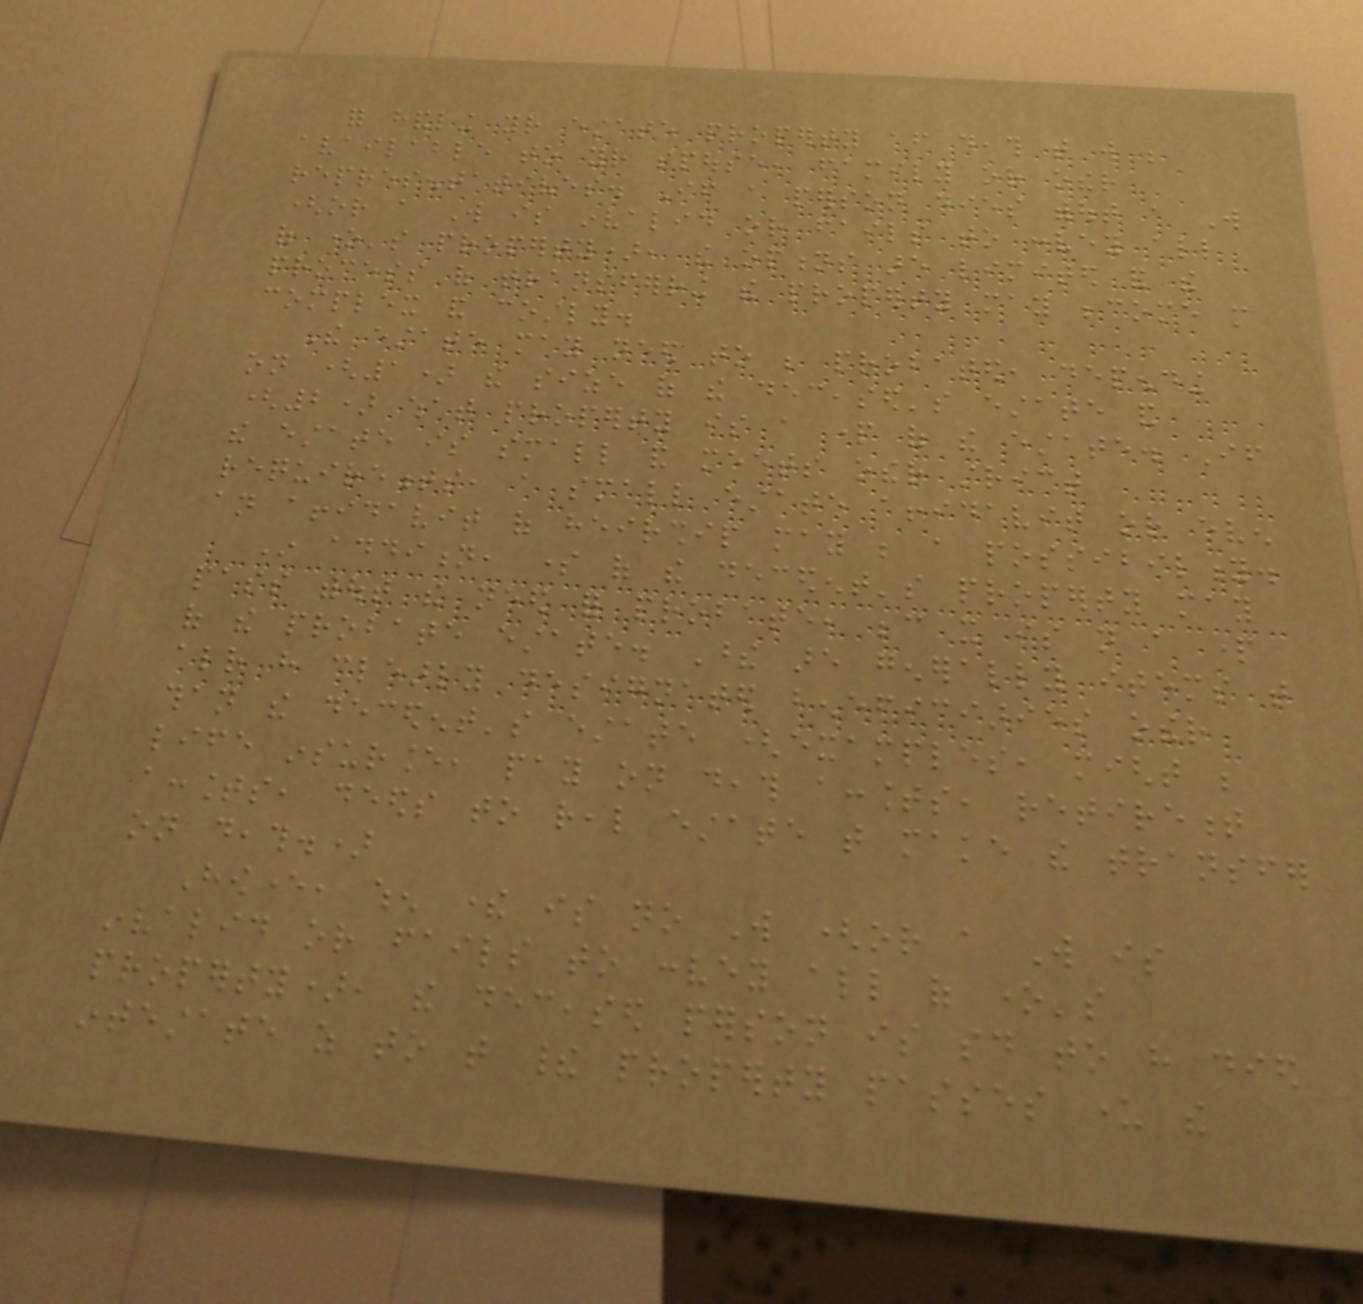for handling your estate property after death that will be
available to your spouse, family or other
representatives. If a person dies without a Will
(or a Will is invalid or fails to convey all
of one's property), the options are limited and the
process of transferring the property may become more
complex and costly.
The estate may need to be probated, depending
on (1) the size of the deceased's estate and
(2) what property is a part of the estate. If
the estate is small and meets other strict
requirements, a small estate affidavit or even
an affidavit of heirship may be a possibility.
In addition, some of the decedent's property may
pass without the need for probate, because it is not a part
of the probate estate. These are generally items that
already have clearly designated beneficiaries other
than the decedent's estate (examples, might be
life insurance, pay on death accounts, retirement
accounts, deeds to real estate that make the transfer
on death.)
However, when there is no Will (or a Will is
invalid or fails to convey all of one's
property), the deceased person is said to have died
intestate as to that their property passes under the
